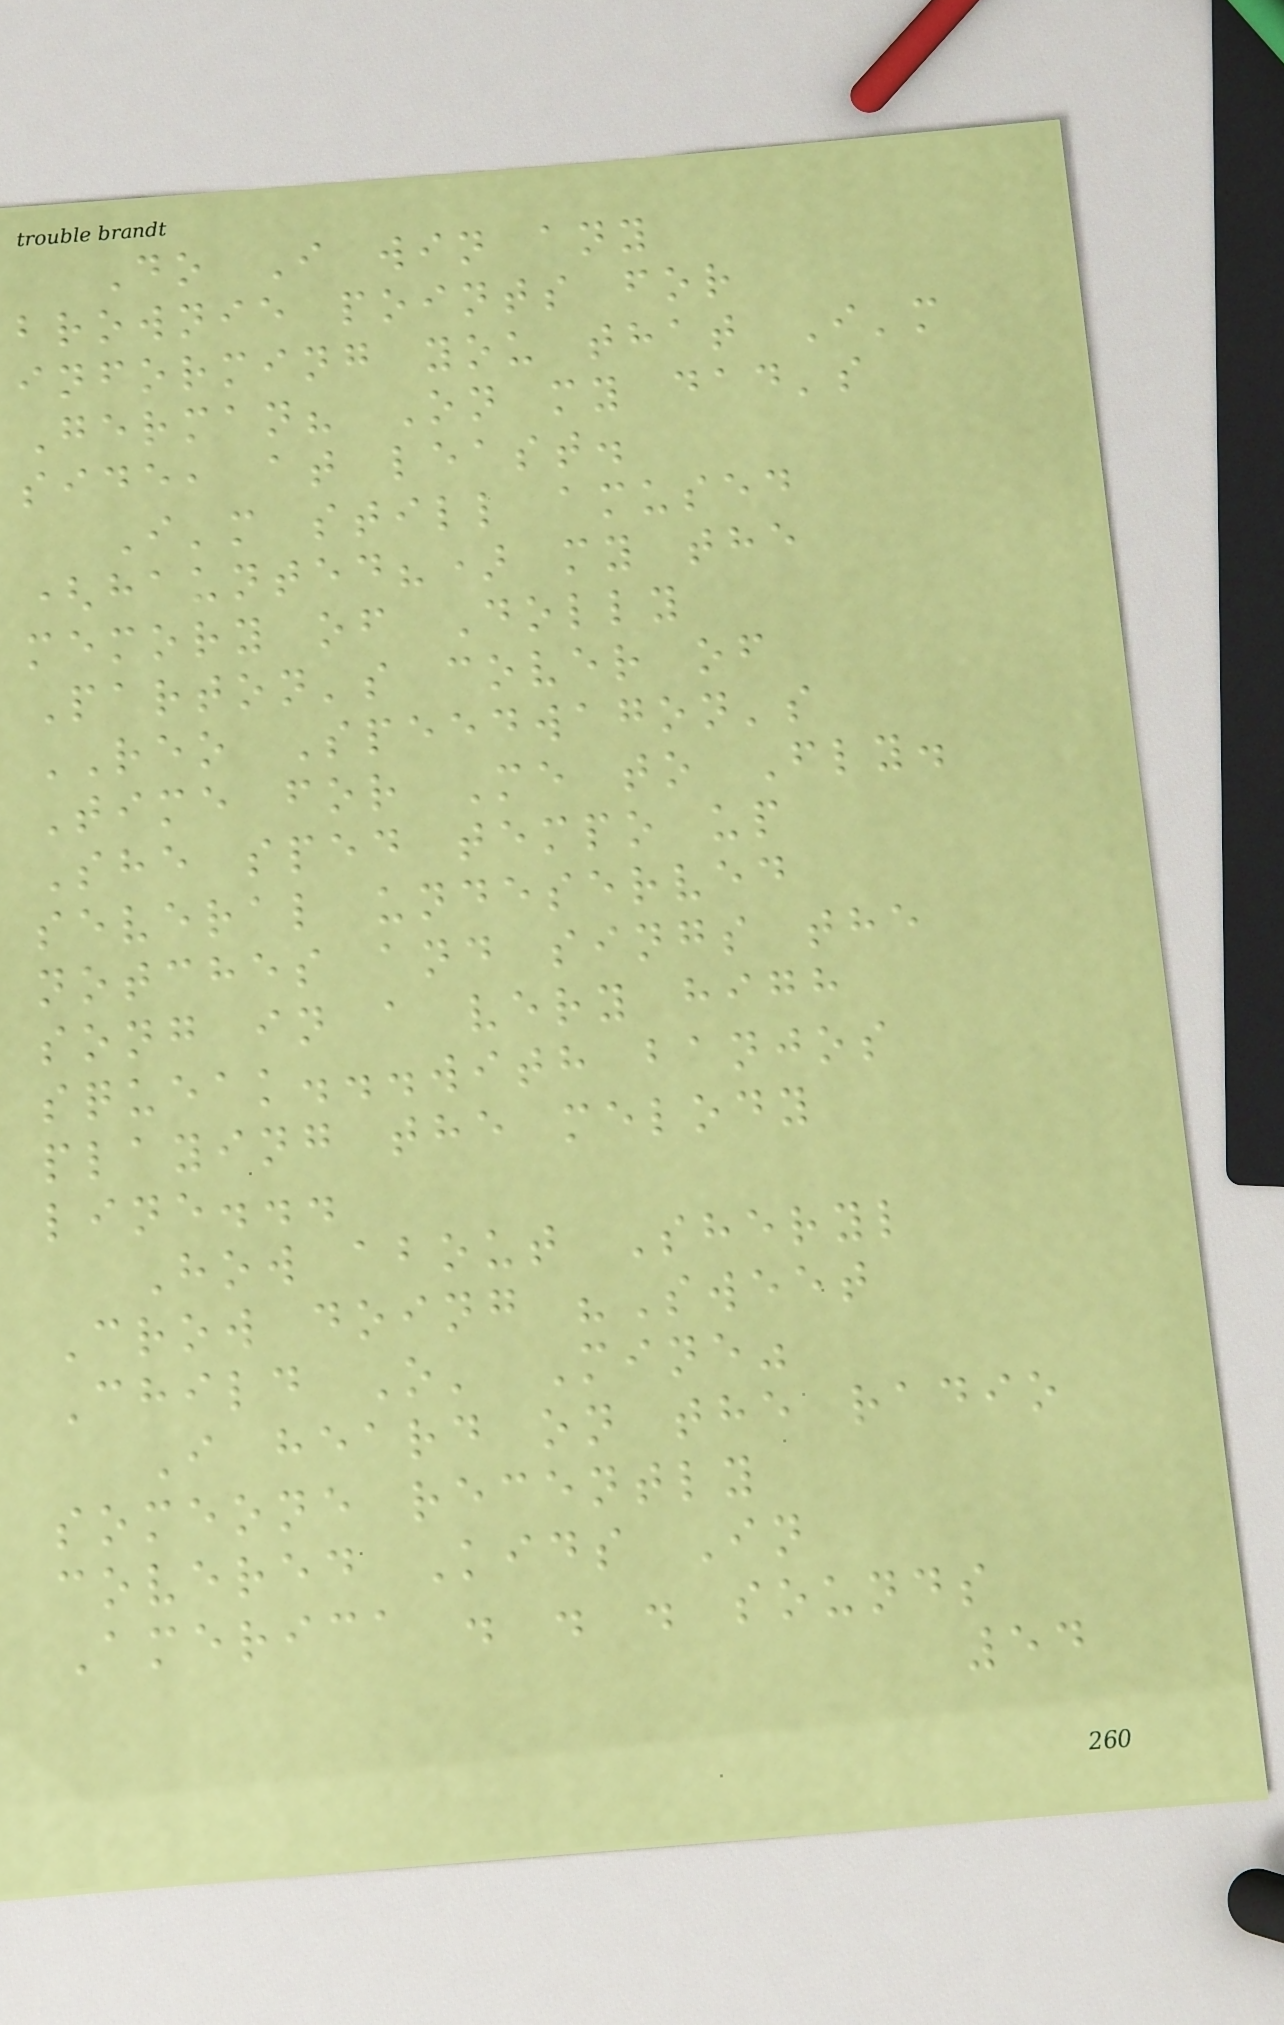Do I win any
brownie points for
informing you that I'm
German? On my dad's
side, at least.
I'm still amused
(haunted?) my the
memory of Dolly
Parton's cover of
REO Speedwagon's
Time for Me to Fly.
She sped tempo up
several undeserved
notches and sings the
song in a very high
squeak...with banjos
playing the melody
line...
How about Sheryl
Crow doing "Sweet
Child O' Mine"
I heard on the radio
someone recently
covered Kids In
America . . . sounds
54
